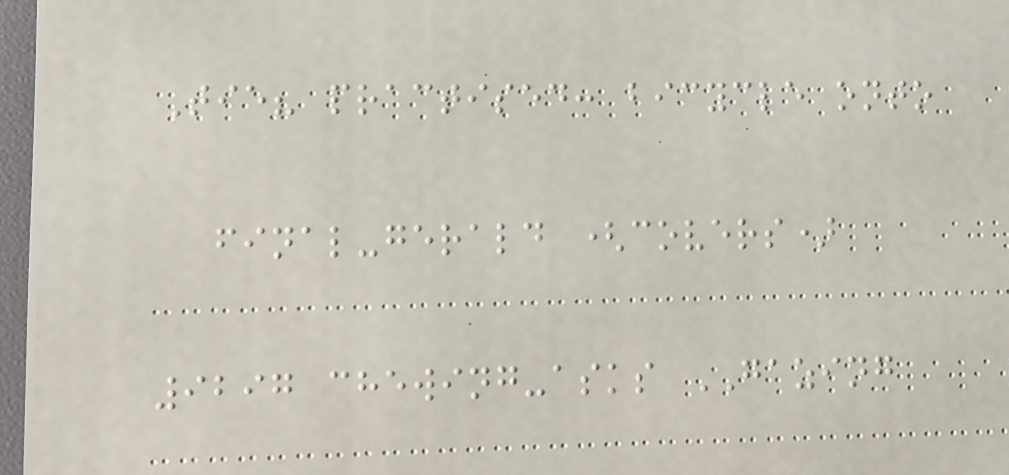Tie? practised: bicycle onto
final-gerald (covers)
9297 chewing-asks GAZING
